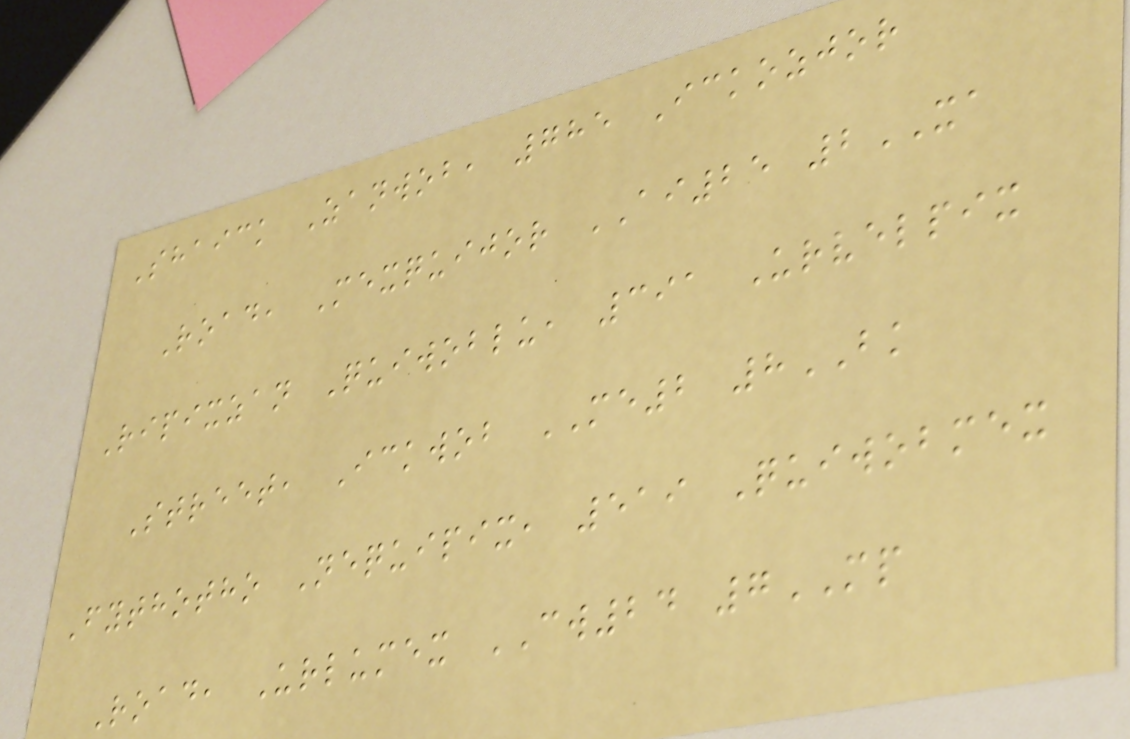Shaick Zanwob, 785 Ickozjor
Road, Mexquijor AI25 2XA
Ripixzan Quiwoblu, 391 Urvelpix
Street, Ickwob ME2 8BK
Fythotho Nequipix, 519 Quiwobmex
Road, Urlumex CW24 7MP
